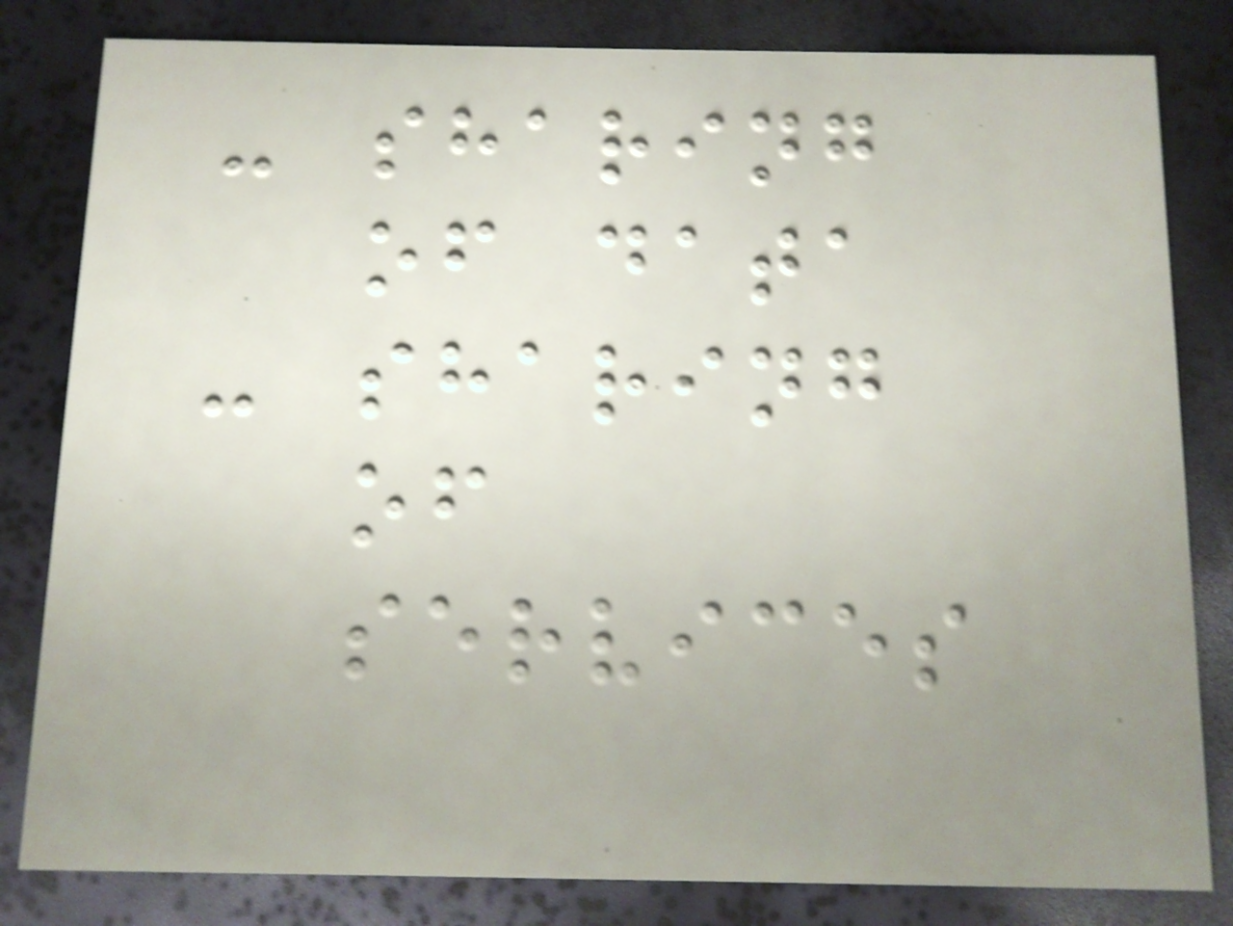- sharing
of data
- sharing
of
services
